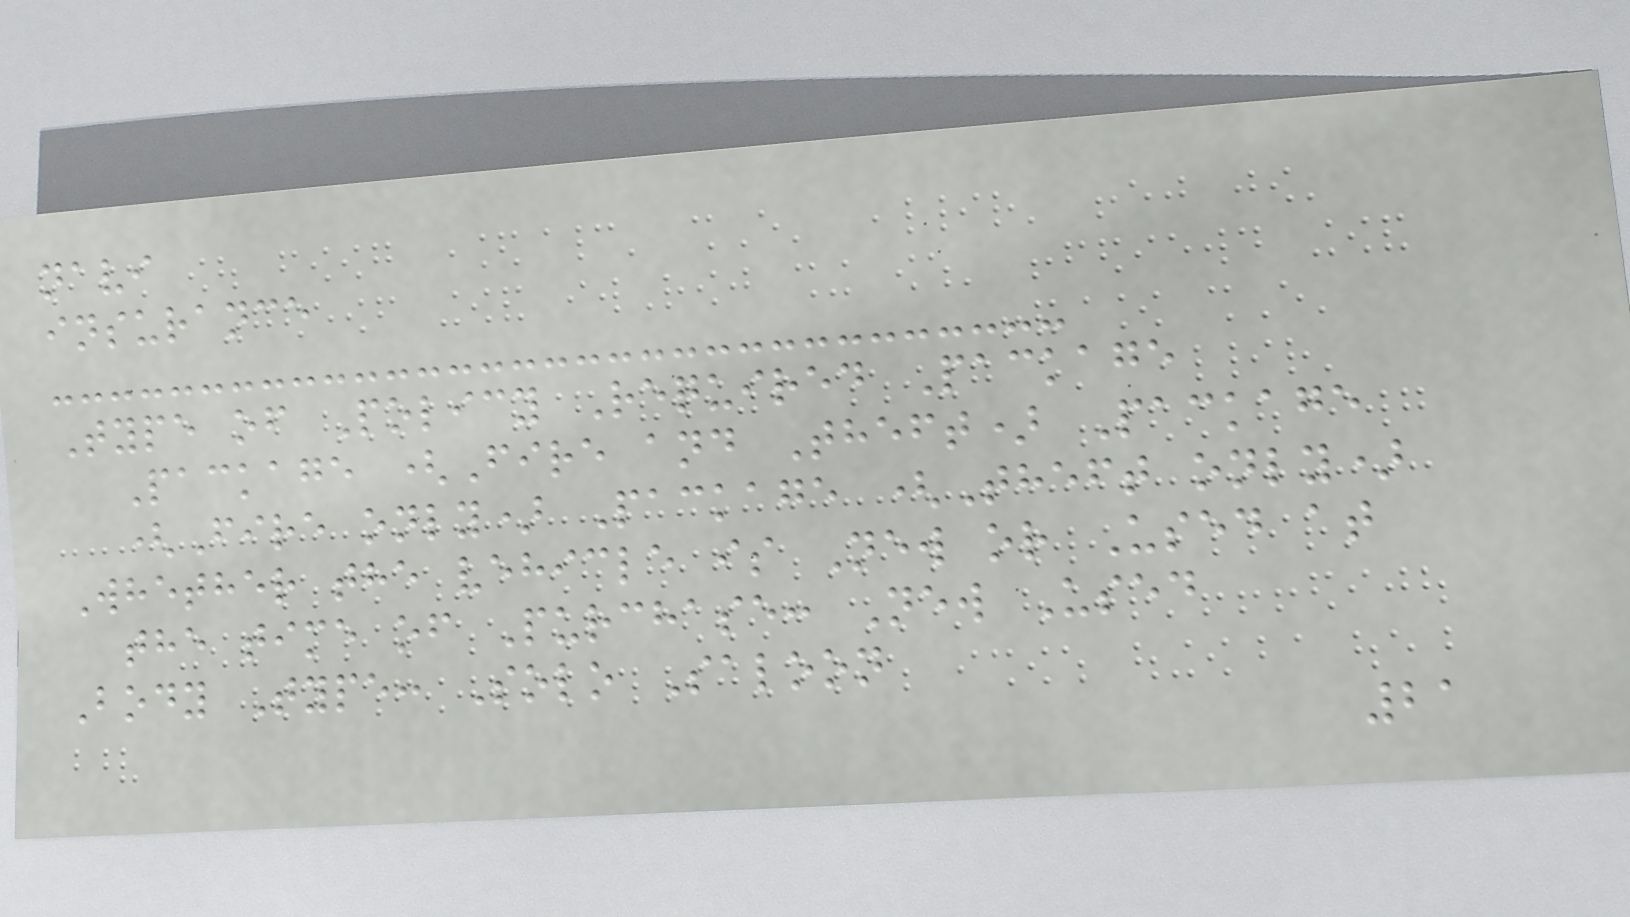navi
insurance
Type of Policy Required Package
Package (Fire and Theft) Package
(Fire only) Package (Theft only)
Whether the vehicle is New or Used at
the time of Purchase: New Used
Body Type: Solo Saloon
21
